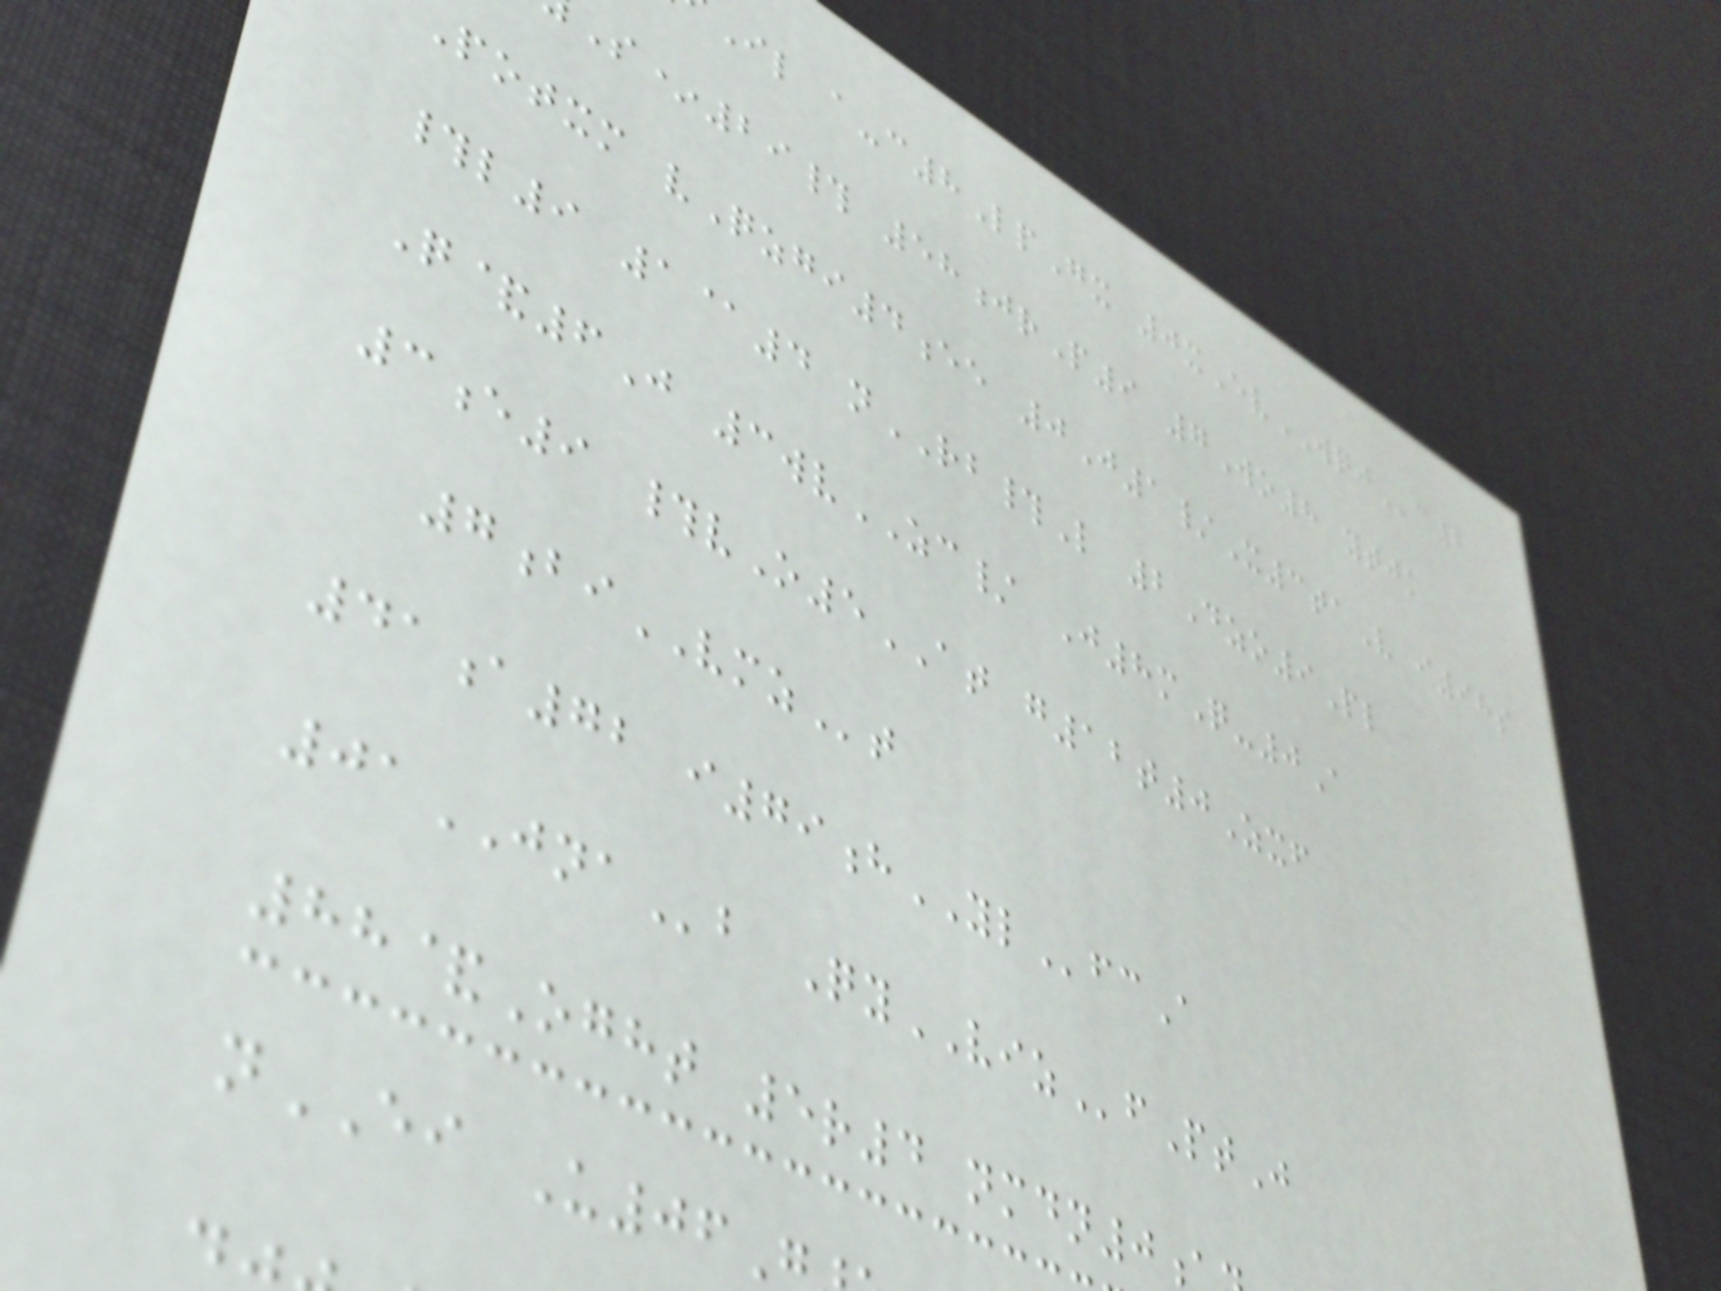Il a-c8LpGx 0xEvWQJc2
S*29# 58jrP9 7Wo8 ytjk
Potxm vQzgi4ee 0J1/X3taV i98s
#l9 1@4 nRB#L 2Dzo9Pl
Q&6J 3wvZC/ J8mQ-0A
3e9 #vO5AT g12t0Zxf
7biVMZt
41a72 i79hYLfcA
01JNAb QyVIZfPtJ
88&Oght 5r4 nmdn0
nEI U06
